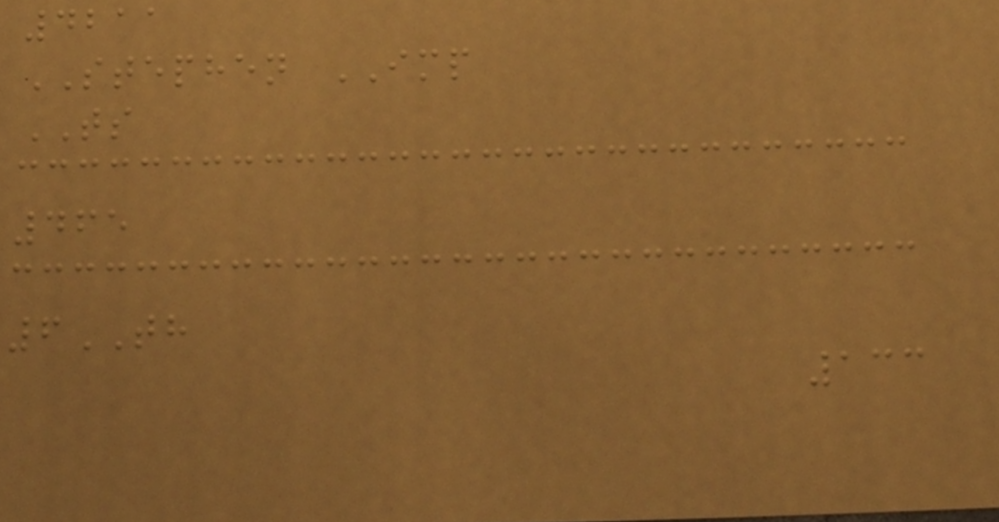4211
STEPHEN IMP
TS
465
6TH
133
